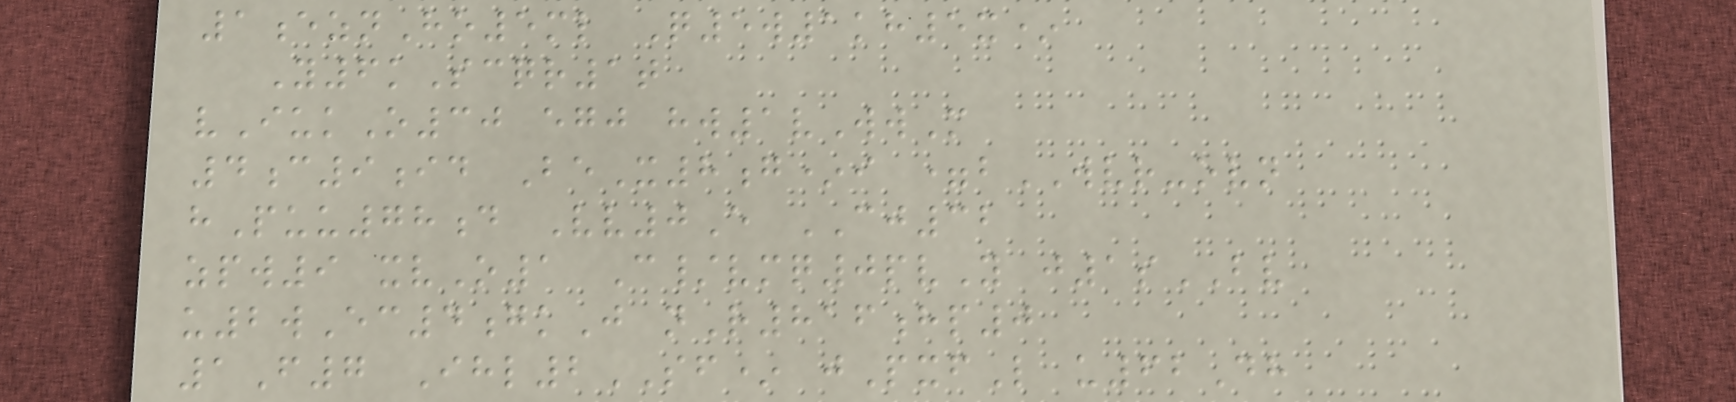1eznHo5ml Q5w1kh5x*
Y6kScqr1t
vIukO30 egj hw1vWwM
4c9id BeX8g*i =bWVR-ovn
hPuu78d Vv0E CJ32
zpw9 xvO1 C/vmq0pvY j1sBV
u2wEc4gkJ nR816hp0
1F7 Ihl2SF* jPxfL u62Dh
